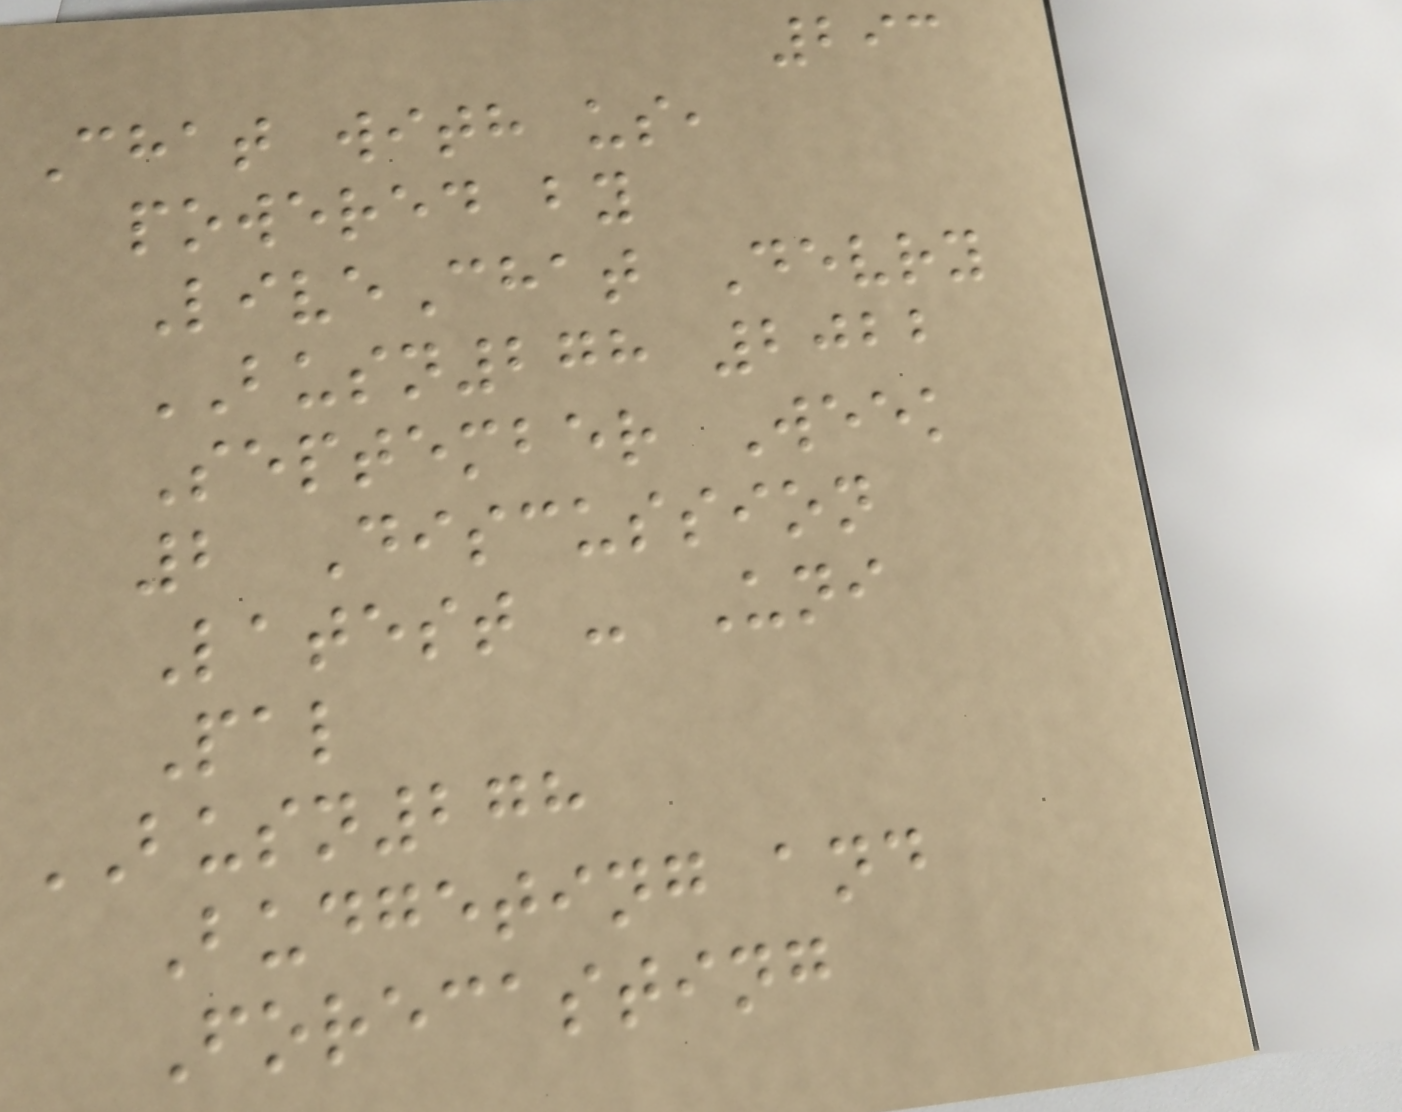293
Chat with us,
powered by
LiveChat Devry
BUSN278 2022
September Week
2 Discussion
Latest - Uni
Pal
BUSN278
Budgeting and
Forecasting
